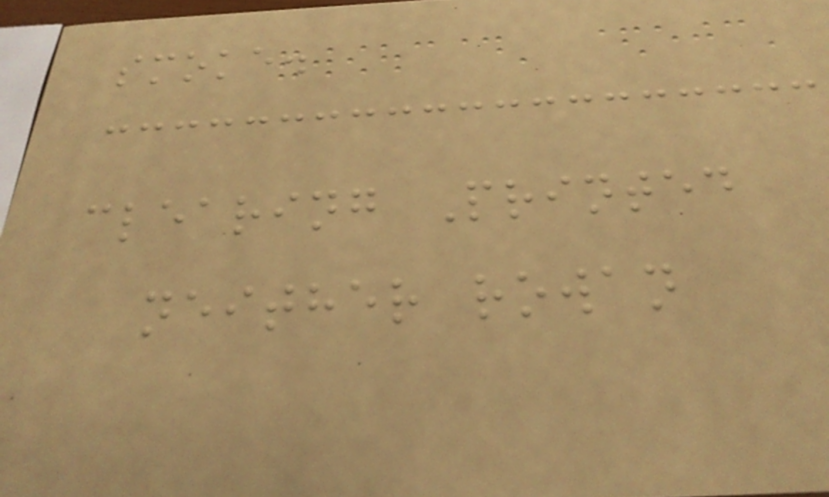smoke.
clearing Printed
neither rowan
